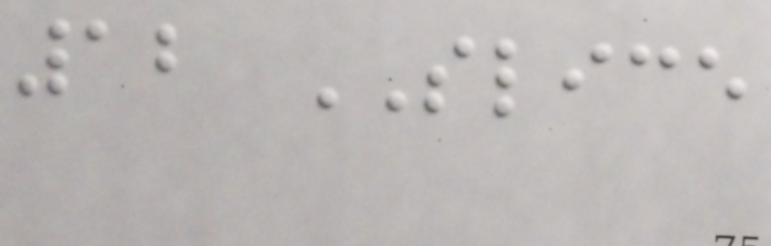12 SLICE
